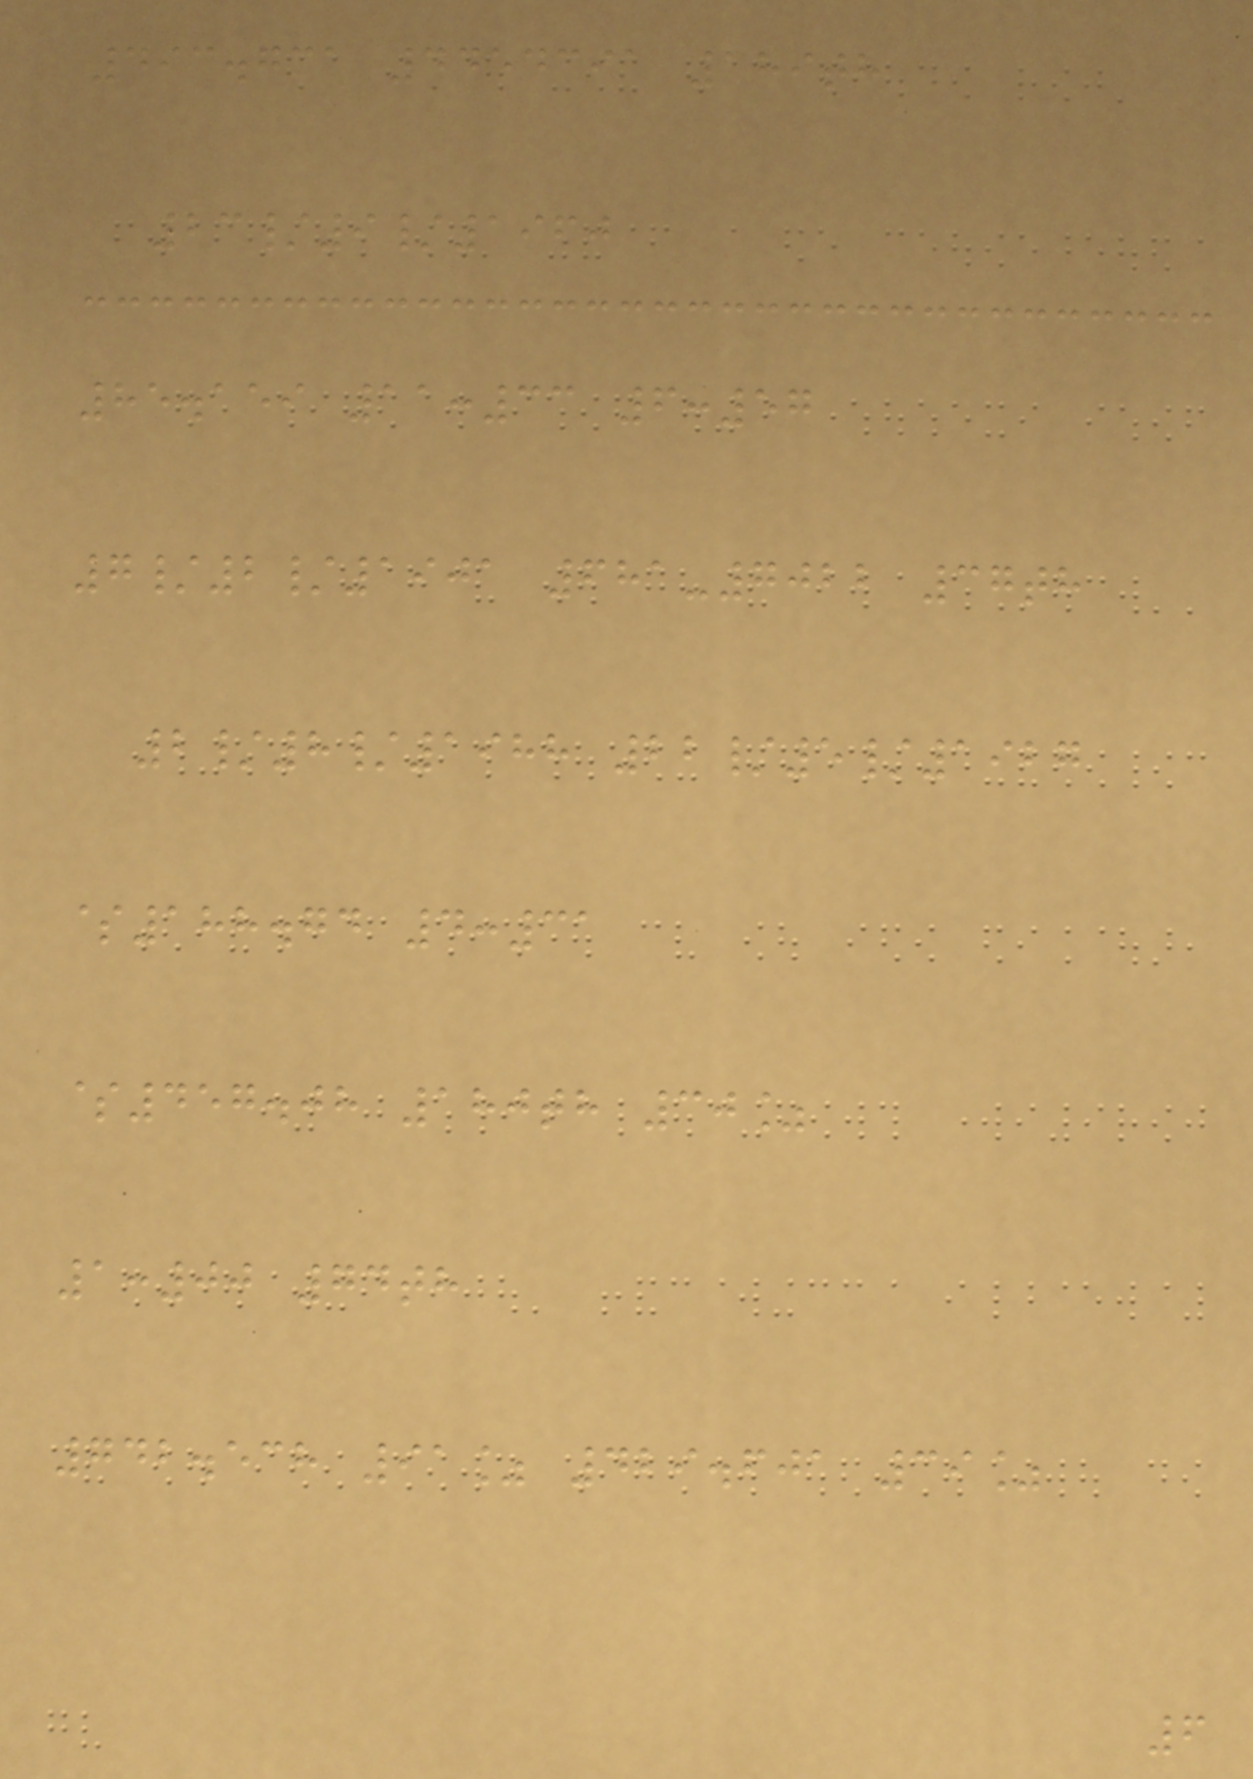493.731 4454391 189th
23/9/1960
85.159 11:33 6:57
7/2/1901 681-7022 37th
2/8/1988 22/5/1927
$188.74 4:31
$457.08 180th 30%
1:00 74th
742.538 91% 429.601 39%
6
